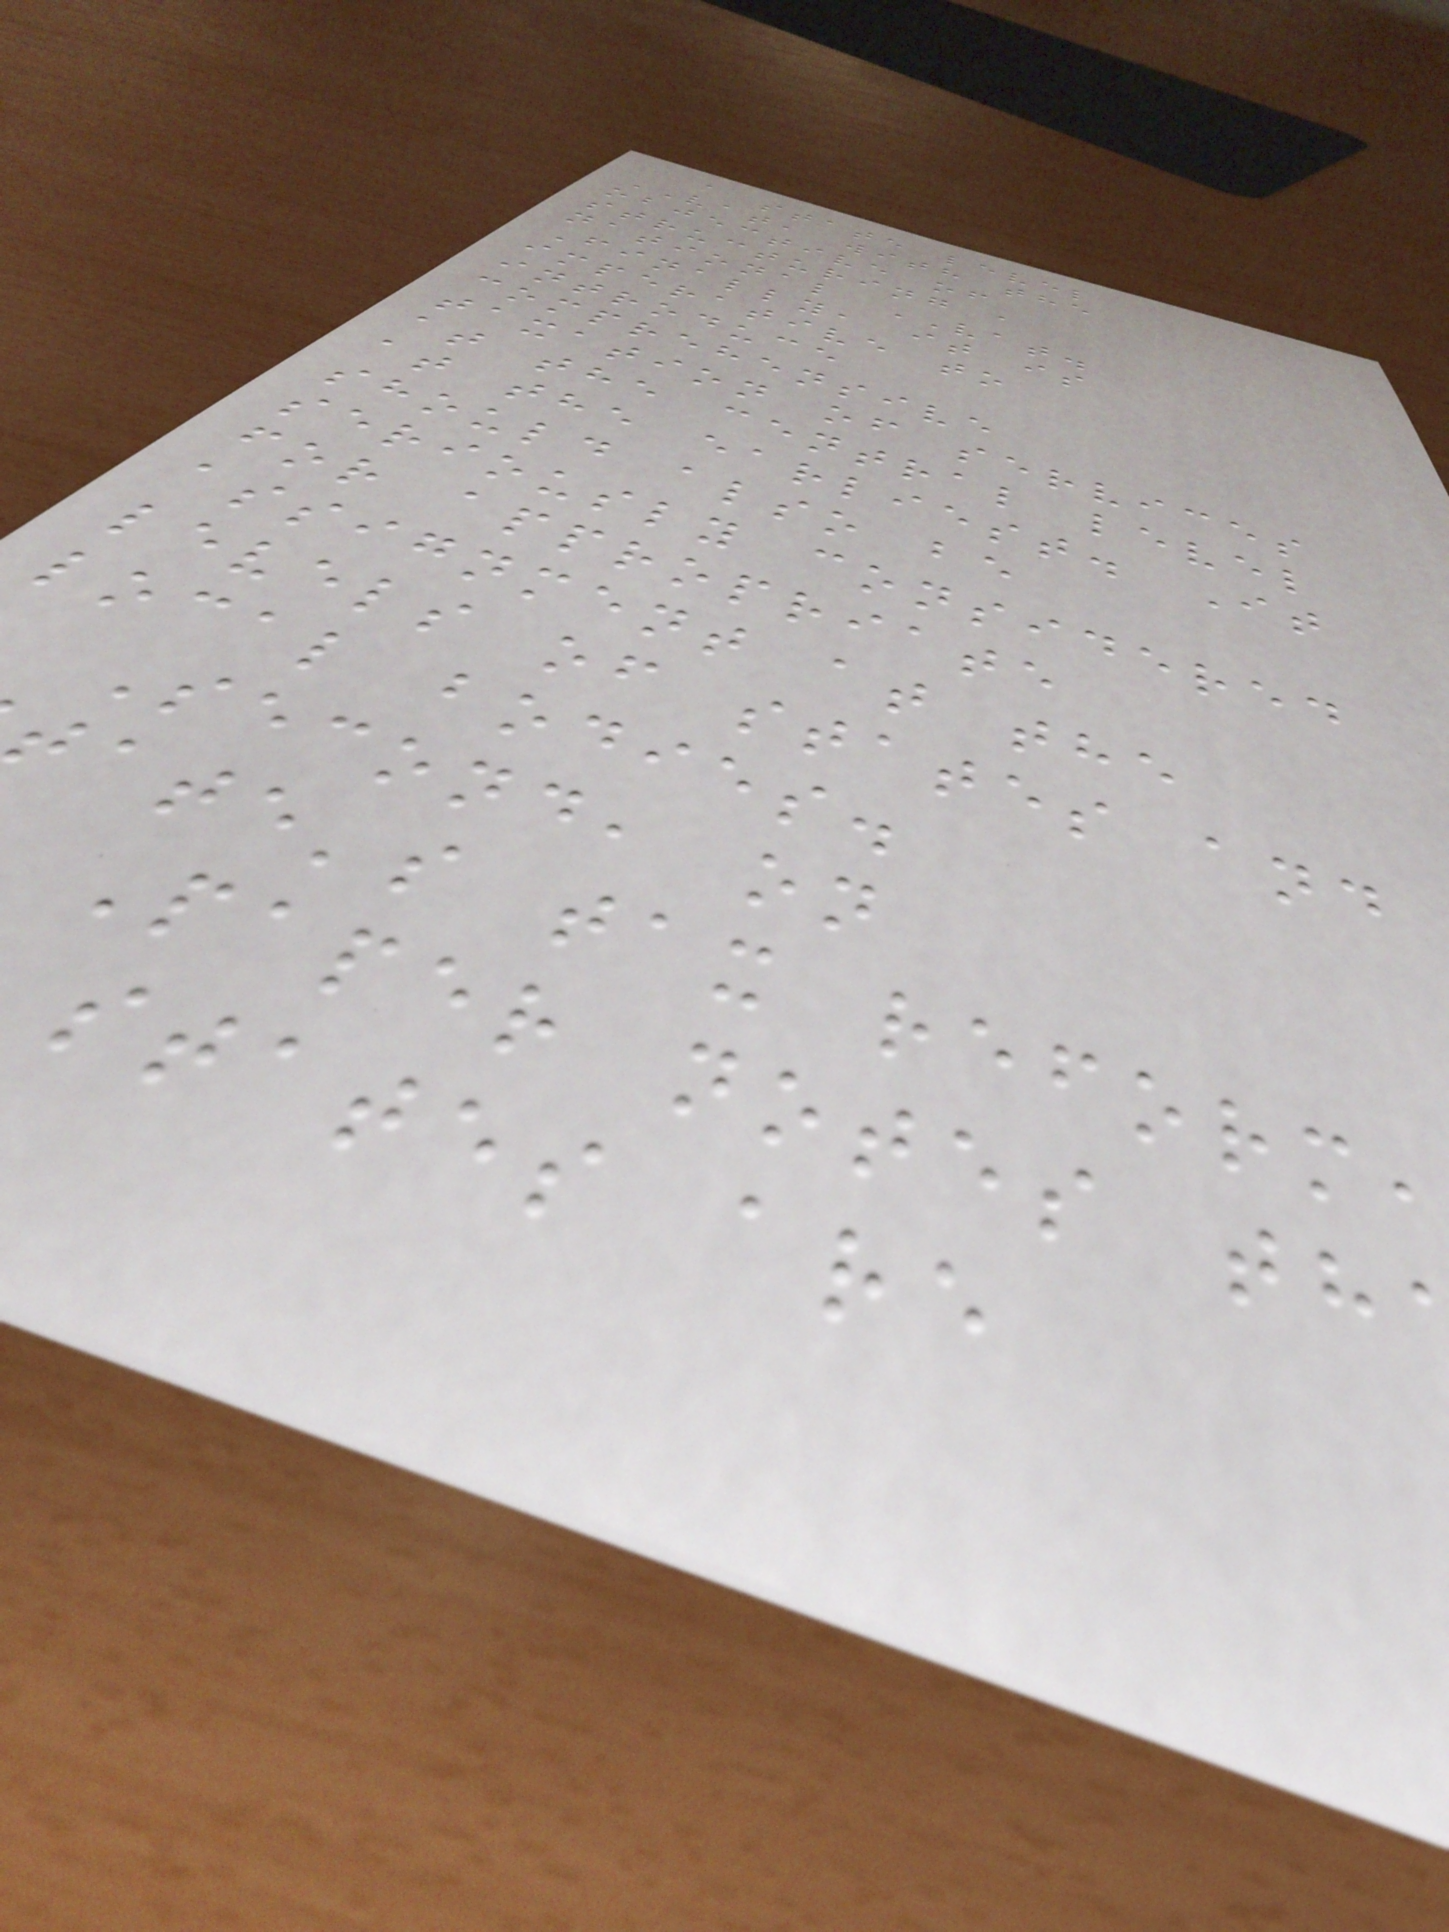a state level
VAT, with the
objective of
structuring a
national VAT.
Finally, it is
imperative to
introduce
comprehensive
taxation of services
at the central level
at the earliest. It
should also be
seriously considered
for appropriate
assignment at the
levels of states and
local bodies.
Second, on
tate's tax reform
Paper notes th
states are
